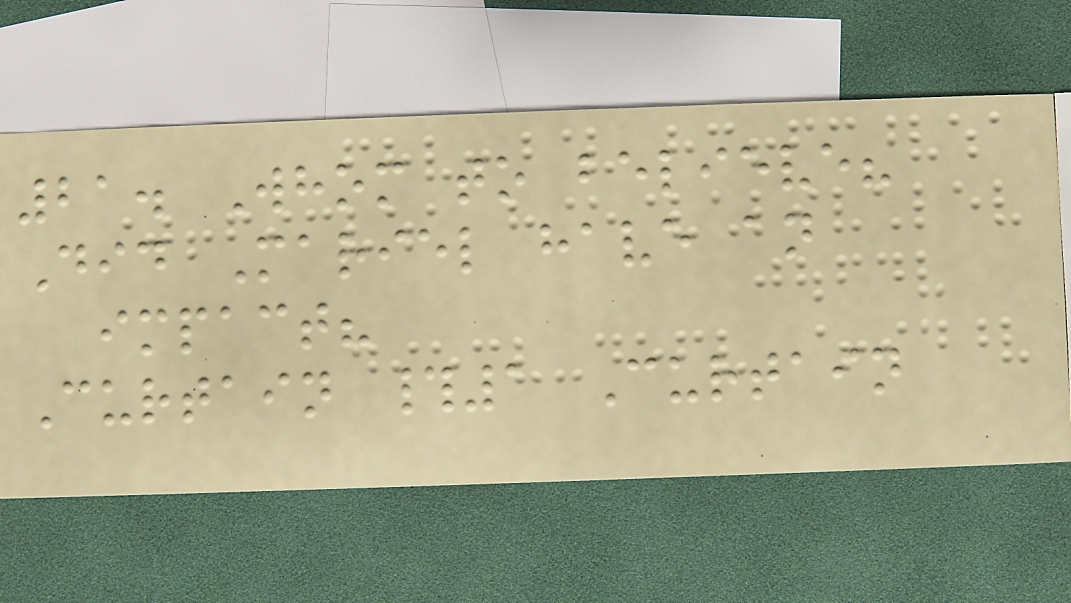21. Whom to believe?
Did Mariel have an
impact?
Curtain #1 Curtain
